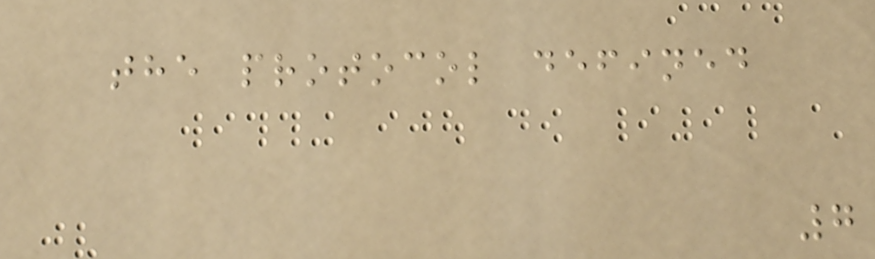the protocol defined
7
